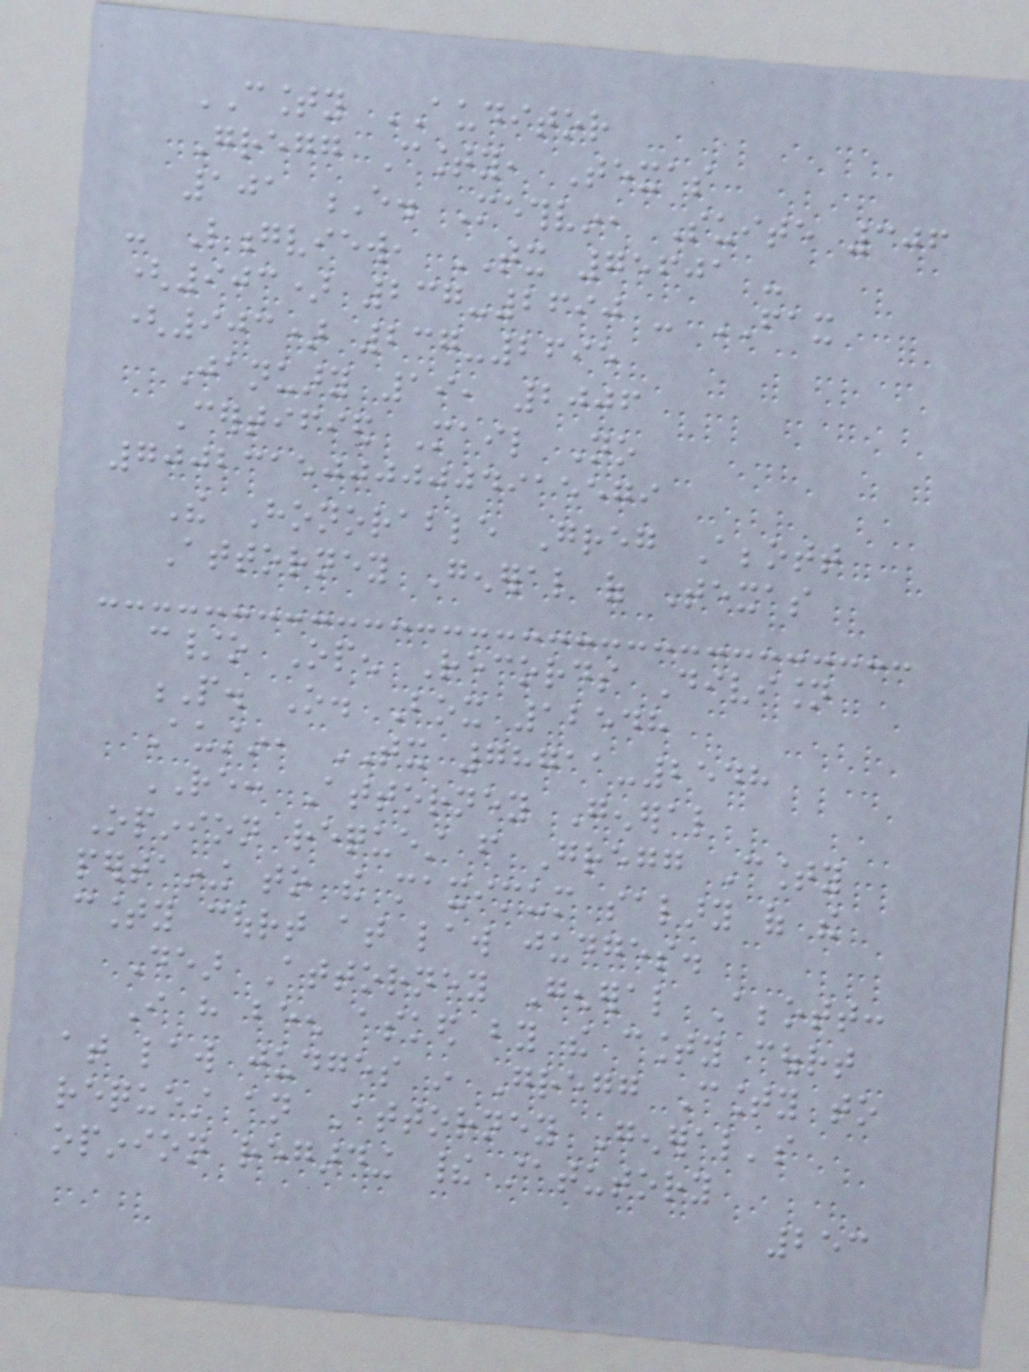COUNTY AUDITOR
Gregg County, Texas
101 E. Methvin, Suite 306
- Longview, TX 75601 -
(903) 237-2690 - FAX
(903) 237-2695
January 19, 2006
Certified Mail No
70023150000004915579
The Honorable Greg Abbott
Attorney General of Texas
c/o Open Records Division
P. O. Box 12548
Austin, TX 78711-2548
RE: Attorney General
Opinion request from Gregg County
pertaining to the maximum salary of the
county court at law judges.
Dear Attorney General Abbott:
I have been asked by the county court
at law judges in Gregg County to
request an Attorney General's
opinion regarding their statutory
253
